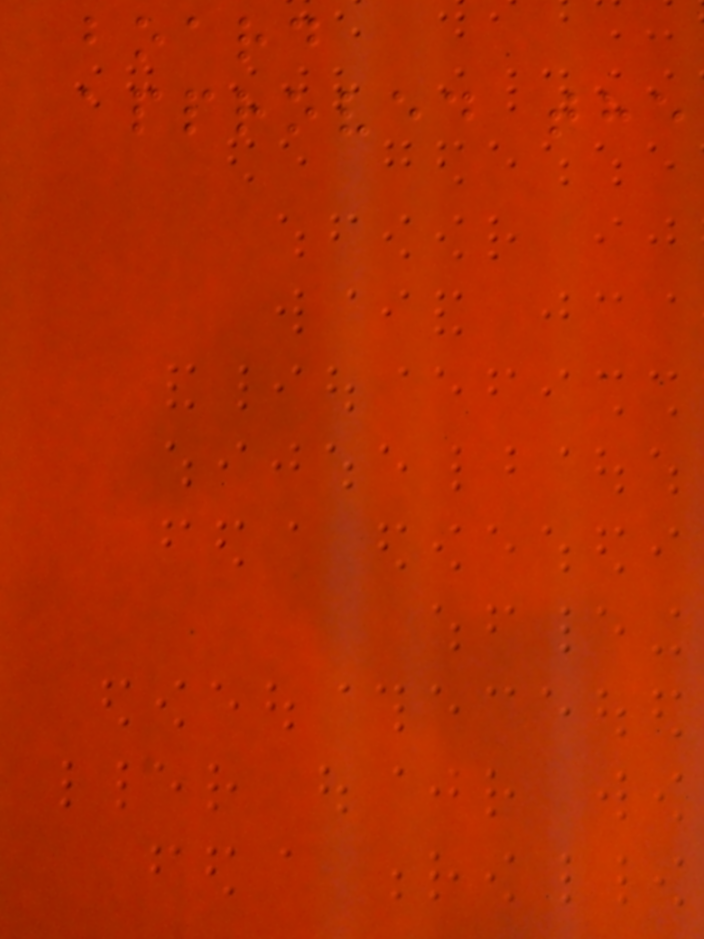board
approved the
